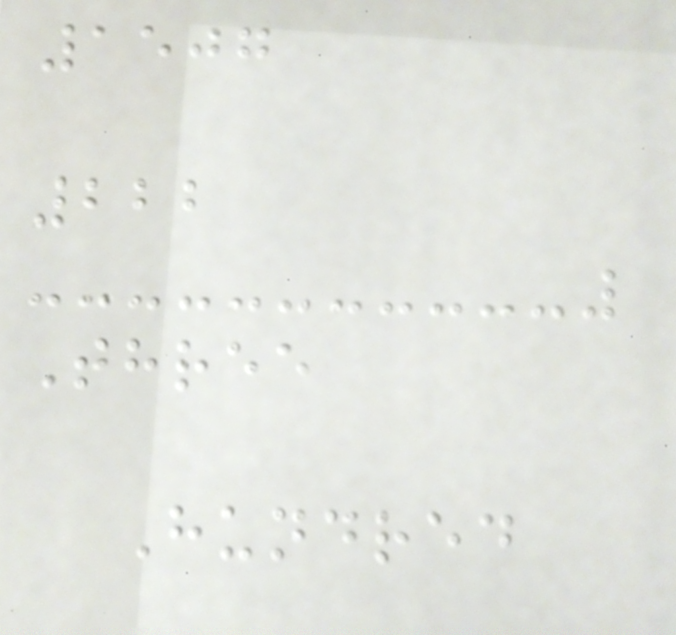1507
222
Three
Hundred
